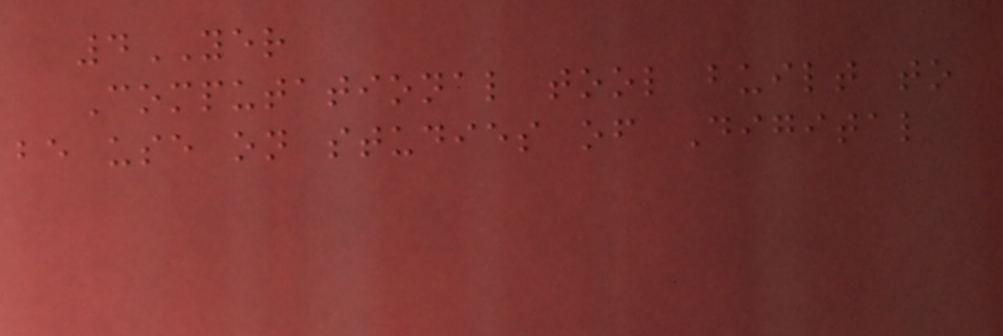4YER
Computational tool built to
be use on studies of Digital
